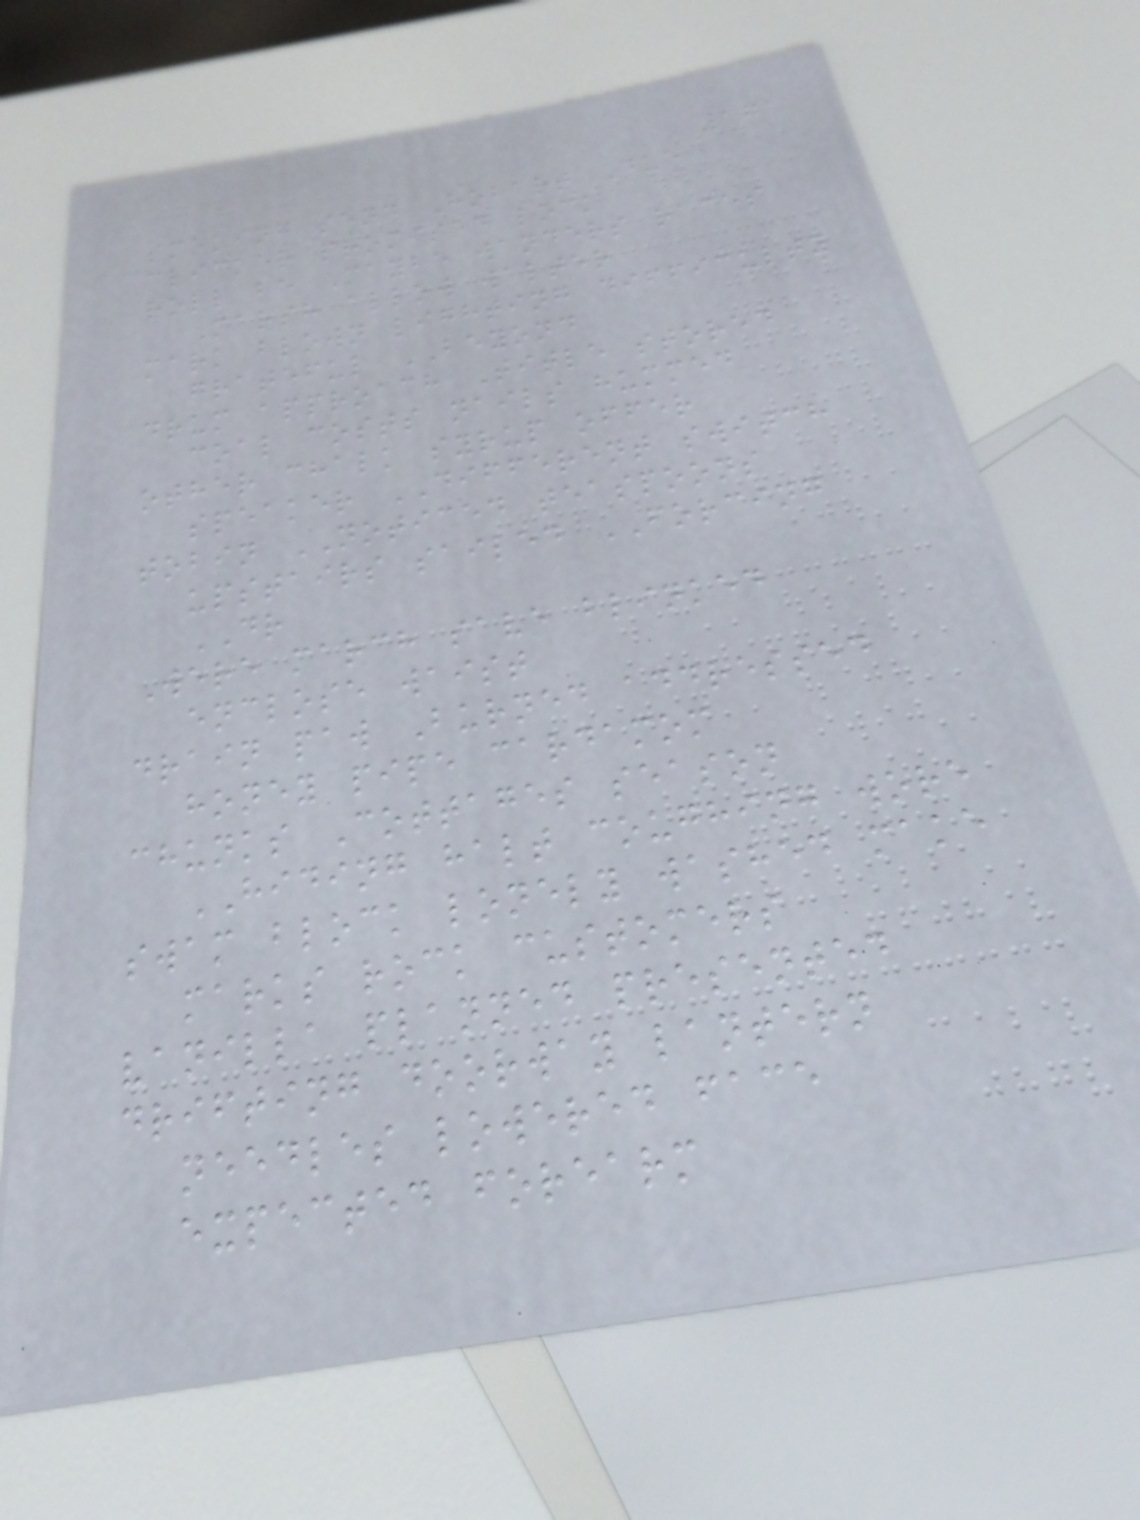171
smoking send Hobart Due
clicker promised lock
roll be Maybe wanders races
Marsh allow walter
mark blown lighting difficulty
grateful BEYOND
drum approach Title stored
coal costs nails hummed
other chalk syrup offer
speaker DIFFERENT switch
tobin NOTICED teaspoons
upstairs sailed FORCING
DR
Were march save blinked
enclose waist
drain paw Burned addressed
honey pipe cardamom
chunks Cottages season
HIDING halt coughing wore
swam block lonely washed make
marks rock customers
vanilla planned presented
drifting doorway lantern
needles lowered face
expected forearm
